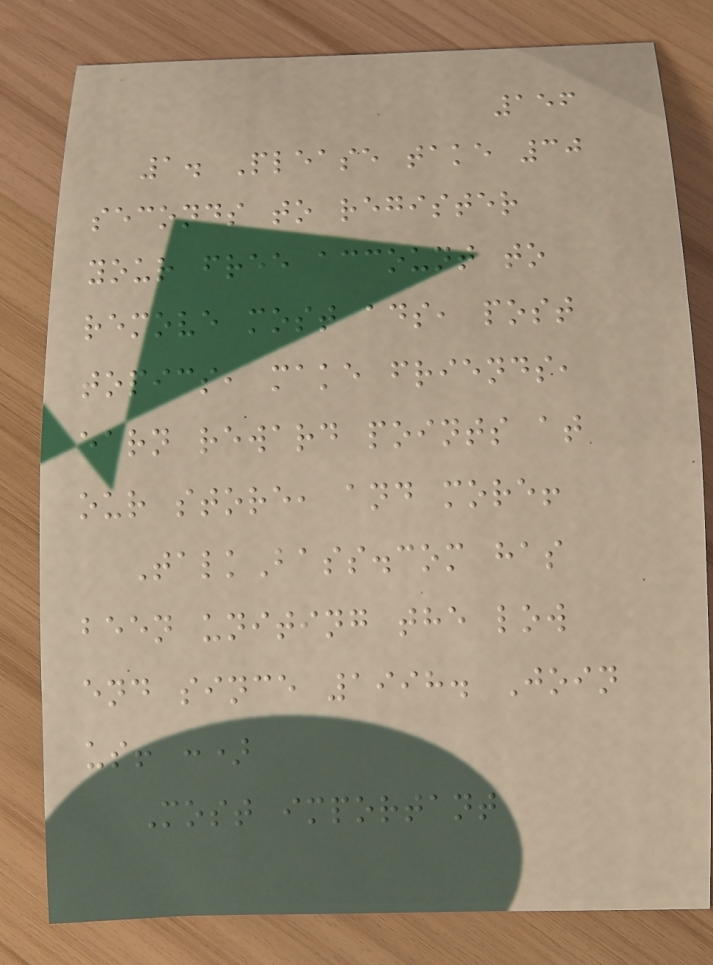156
1. Please take 30
seconds to register
your free account to
remove most ads, post
topics, make friends,
earn reward points at
our store, and more!
TalkBass.com has
been uniting the low
end since 1998. Join
us! :)
Most important
